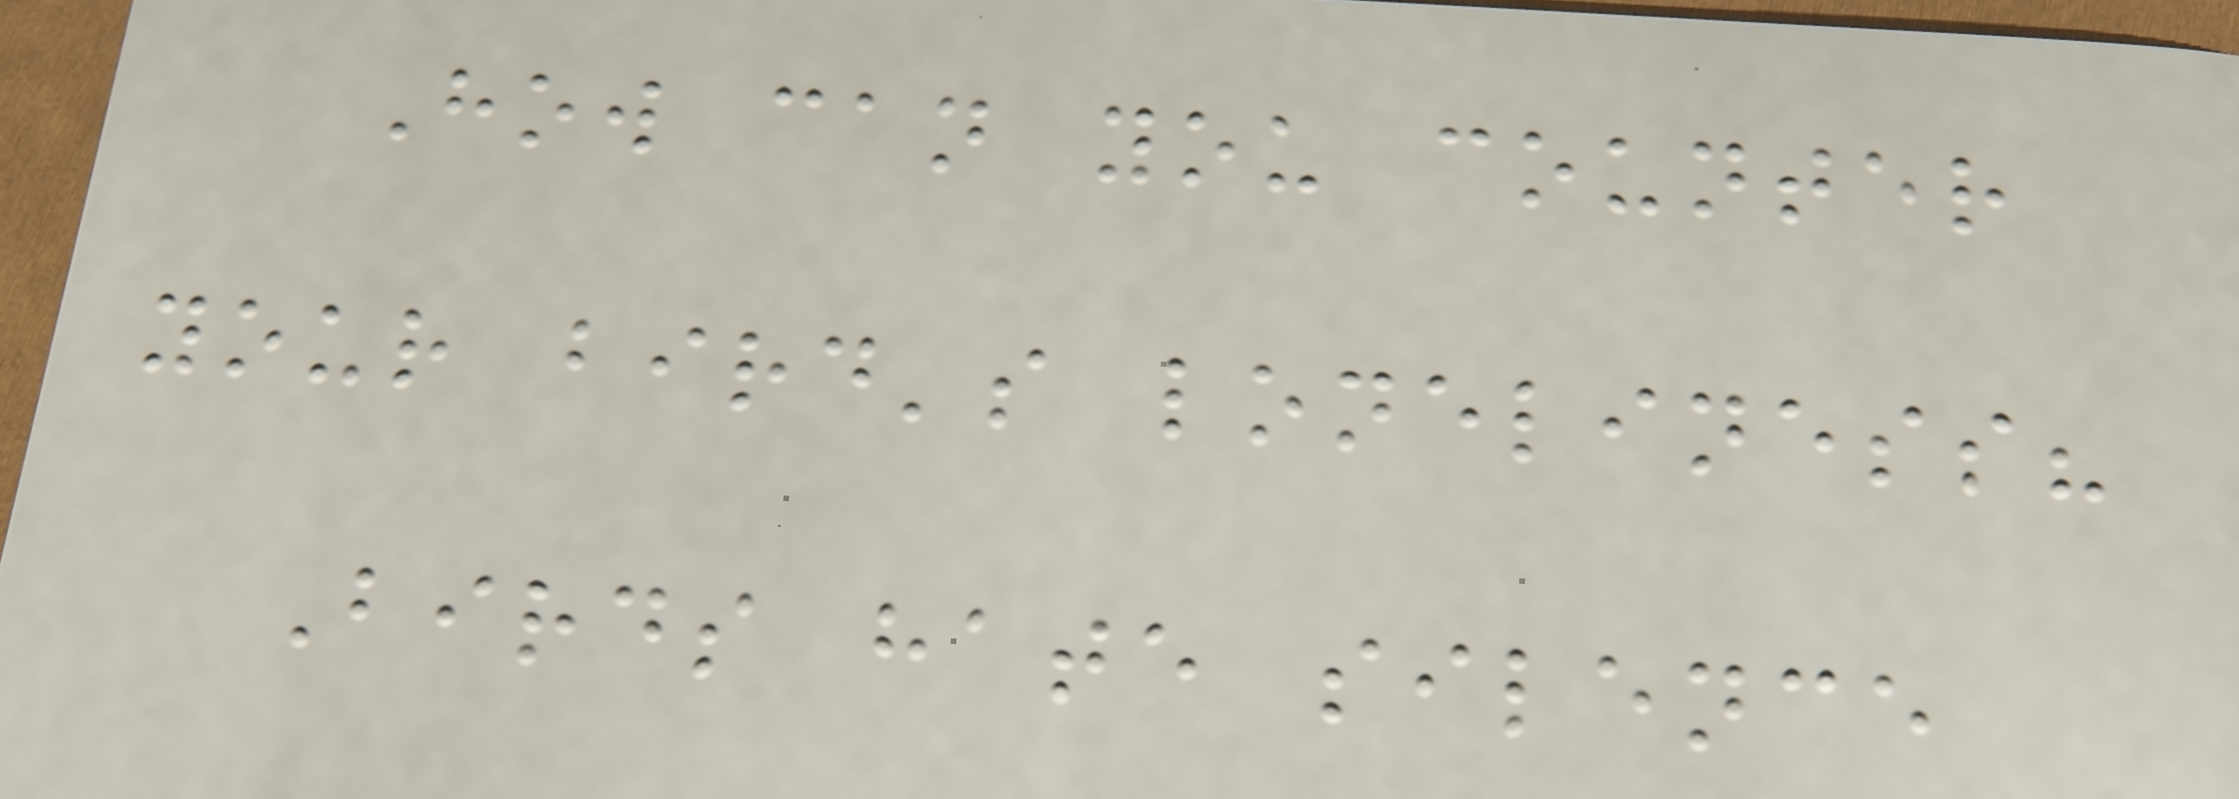How can you counter
your bird's loneliness?
Birds hate silence
